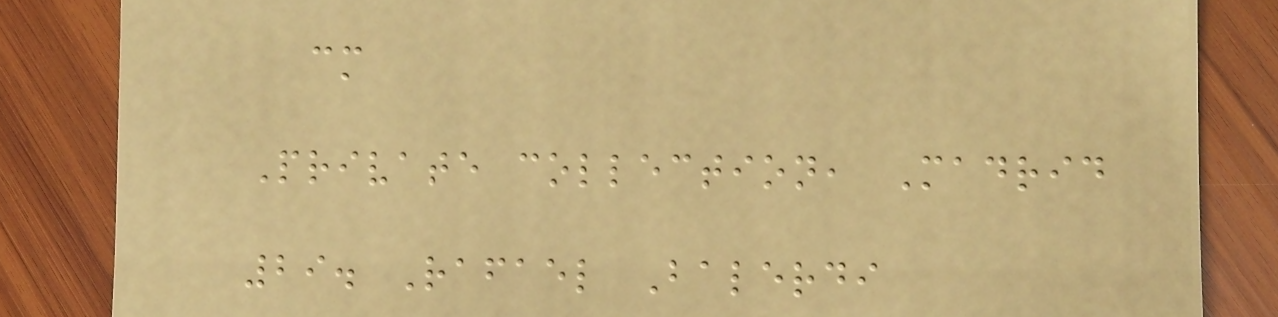cm
Private collection, Madrid
29. Rafael Balerdi
